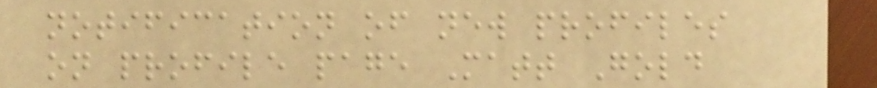notification of new profiles
on profile page Matt Gold
